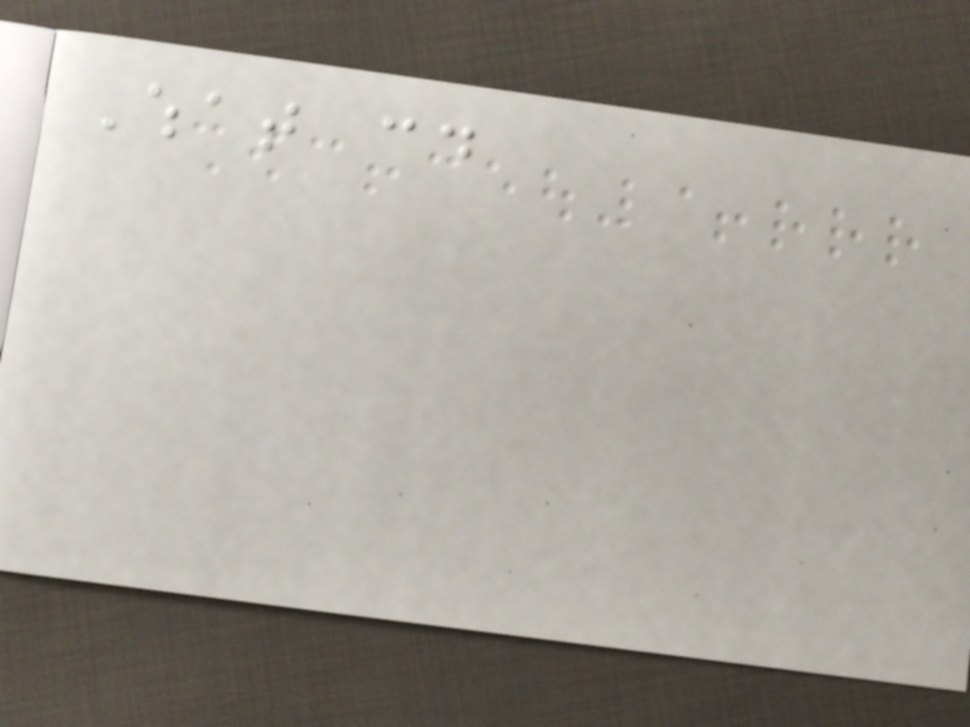What could
